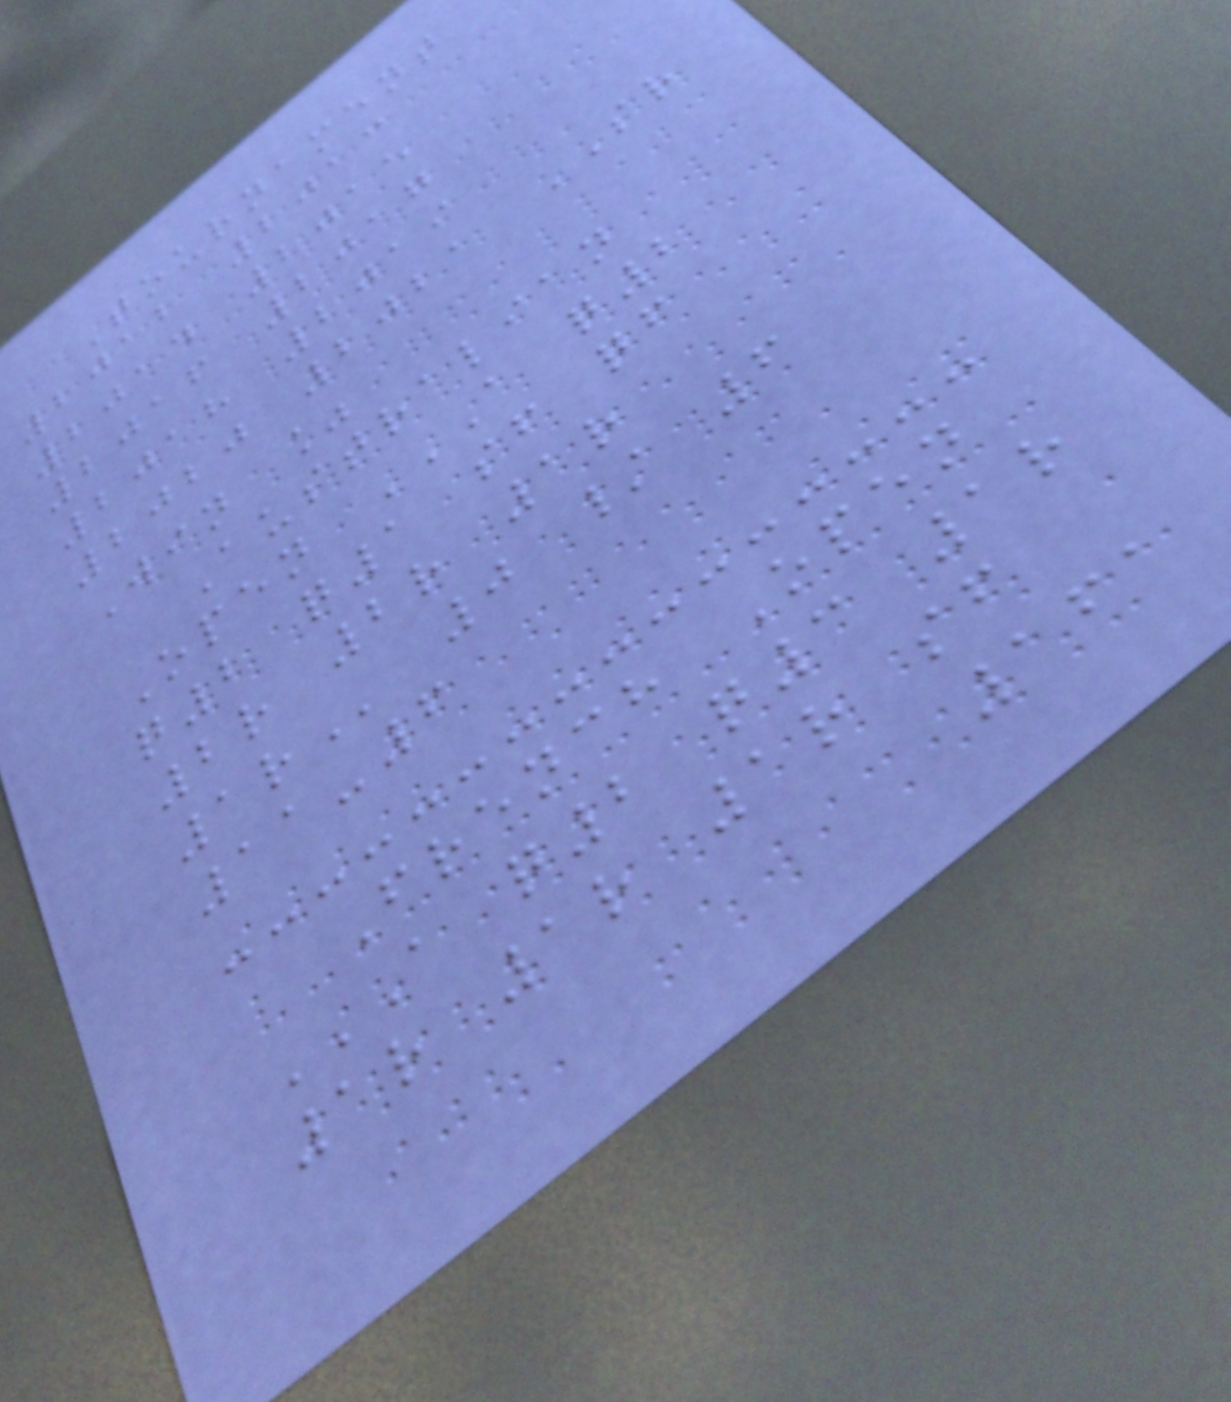Tournament
2012 2013
2014 2015
2016 2017
2018 2019
2020 2021 SR
Win %
Australian
Open A Q2
Q2 Q1 SF QF
2R 2R 1R
1R 0 / 6
11-6
French Open
A Q2 Q3 1R
1R 1R 1R SF
161
